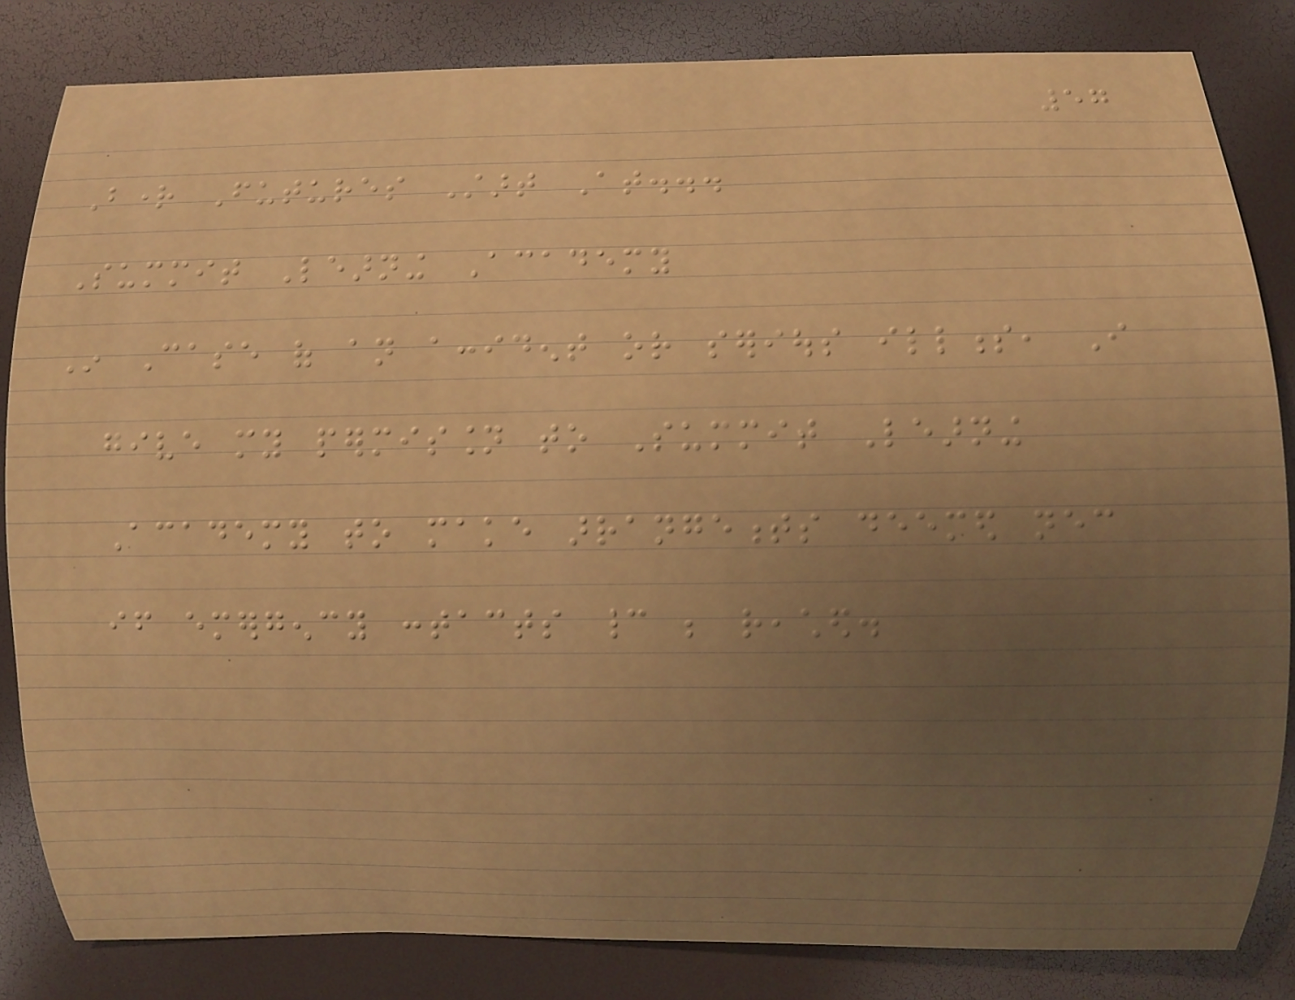57
Bright Futures Start At...
Summit Learning Academy
In Case of an accident or serious illness, I
give my permission to Summit Learning
Academy to make arrangements deemed necessary
if emergency contacts cannot be reached.
